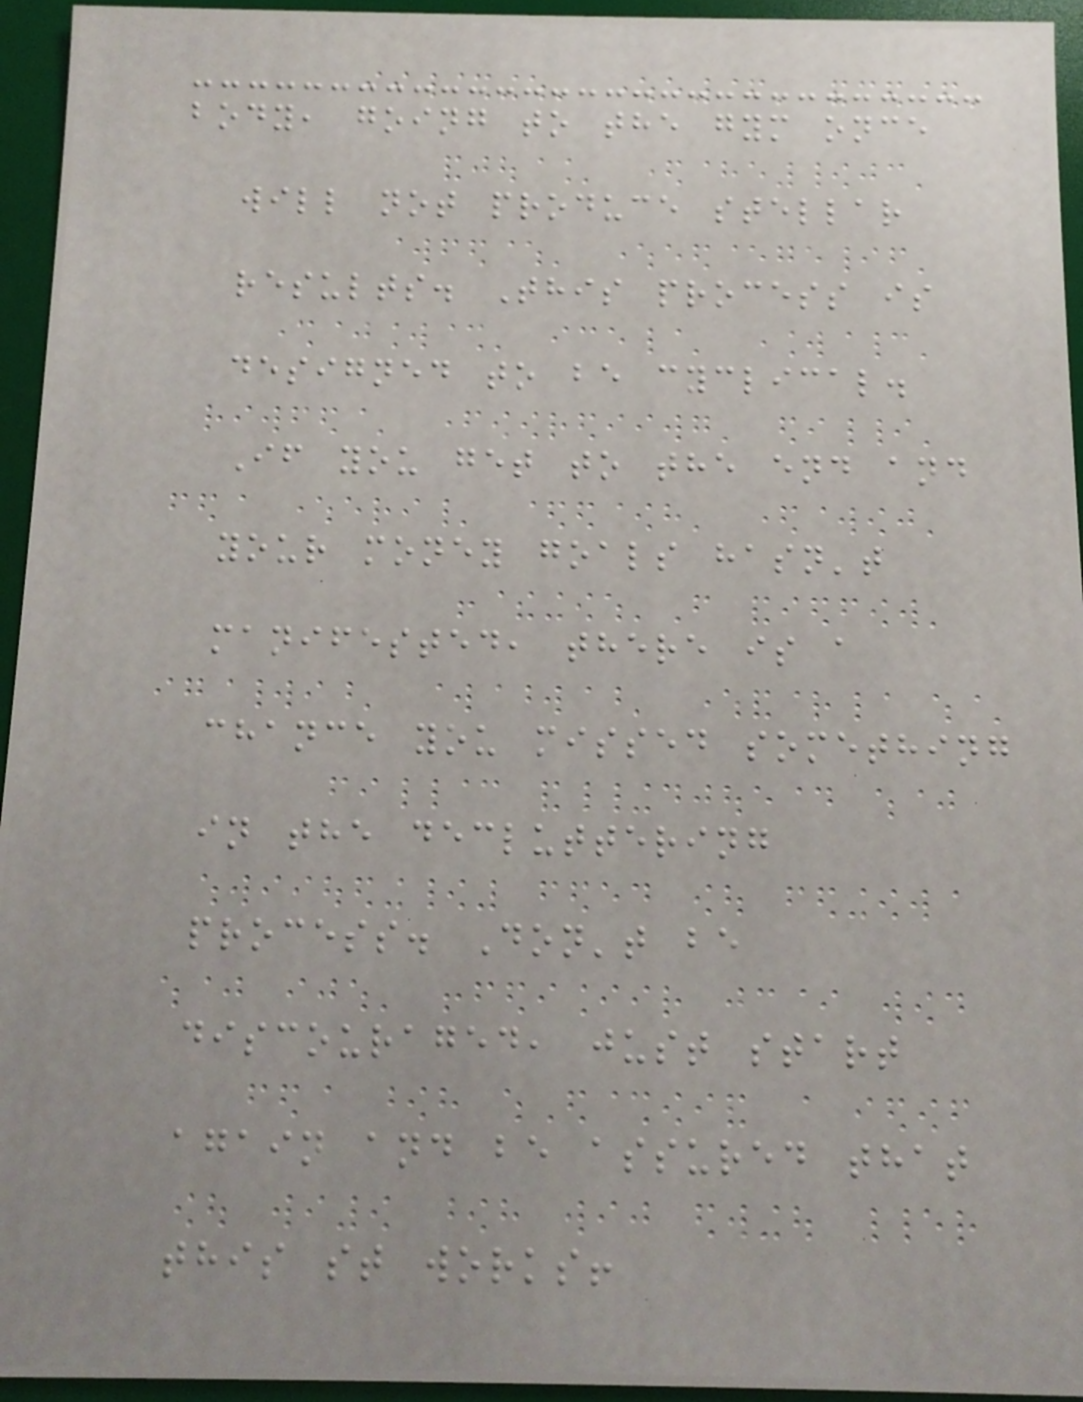body, going to the gym once
will not produce stellar
results. This process is
designed to be cyclical.
If you get to the end and
your money goals hasn't
manifested, there is a
chance you missed something
in the decluttering
process. Don't be
discouraged, just start
again and be assured that
this st works!
